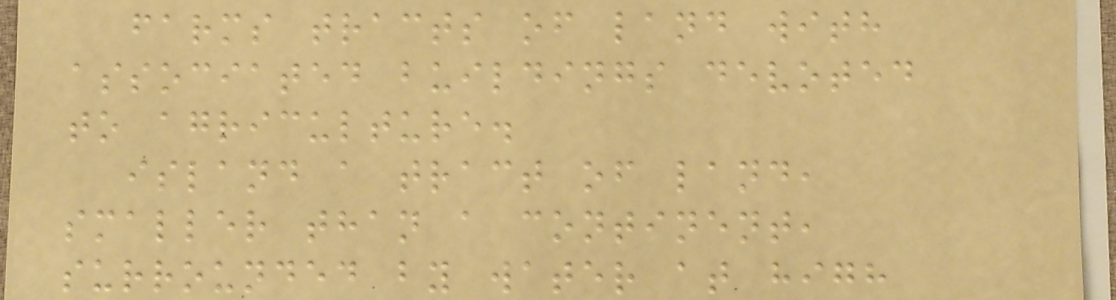farms tracts of land with
associated buildings devoted
to agriculture.
island a tract of land,
smaller than a continent,
surrounded by water at high
